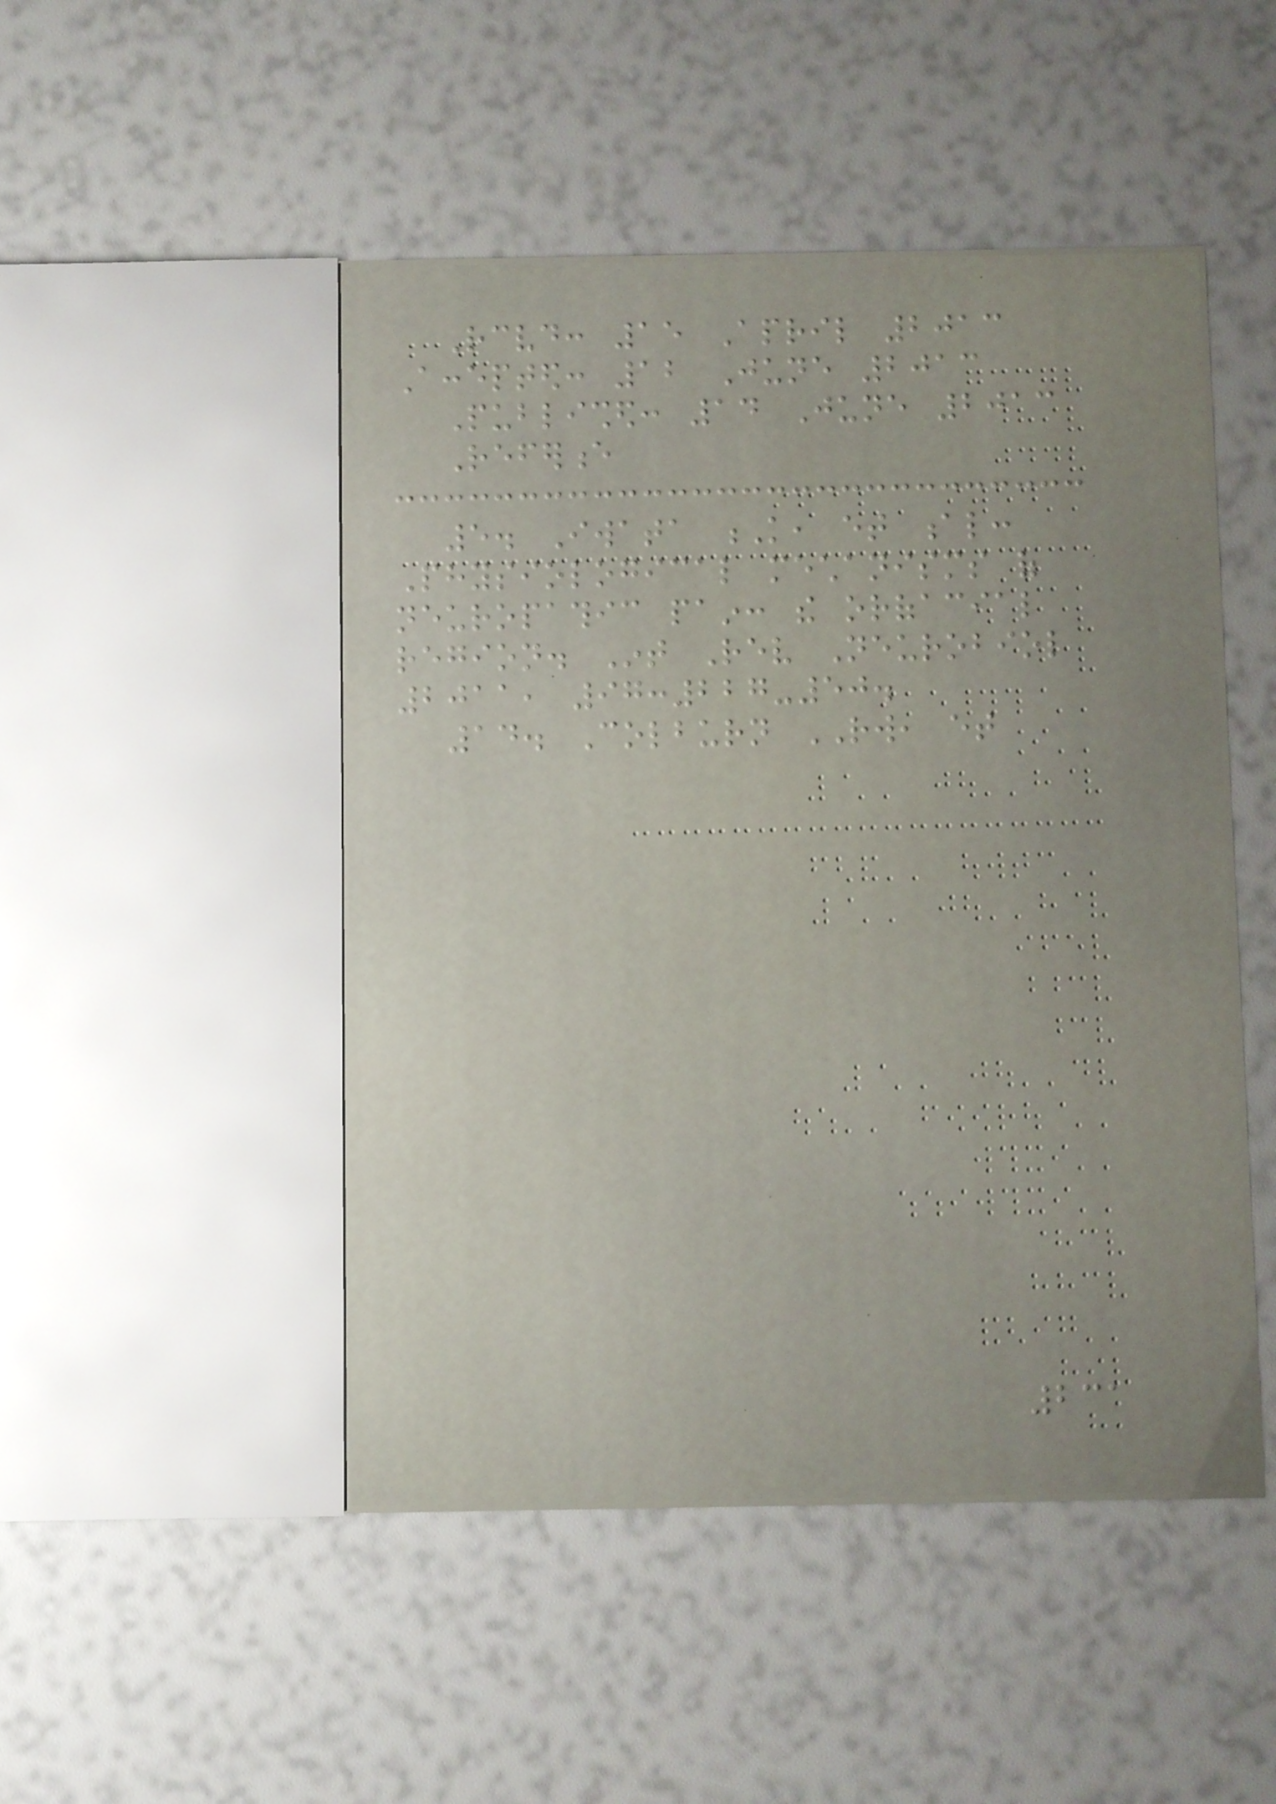Received: 15 April 2013
Accepted: 12 June 2013
Published: 14 June 2013
Reference
5. Iwata K, et al:
Physiological mechanisms of
neuropathic pain: the orofacial
region. Int Rev Neurobiol
2011, 97:227-50.
14. Colburn RW, et
231
